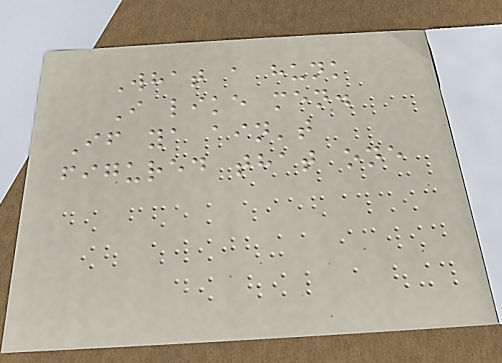What a hunk
I like men.
If ya ain't
figured that one
